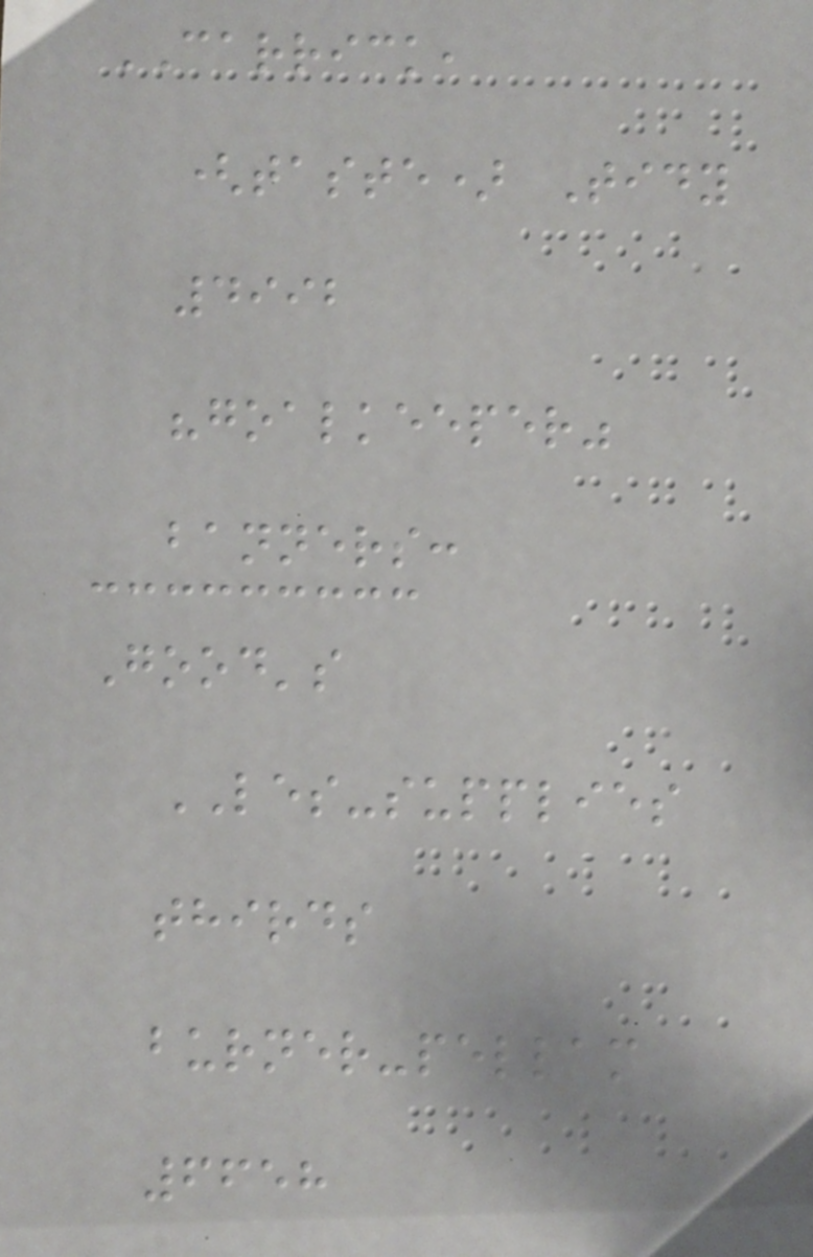CARRICK,
(taste) Tidy
4992
"goalkeeper"
banners:
Good's
LES-supplies
thirds
burner-pellam
6658
